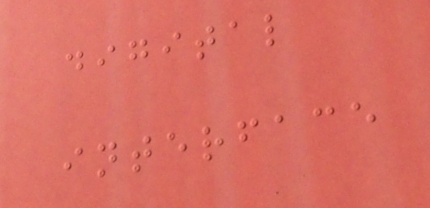digital
interface
